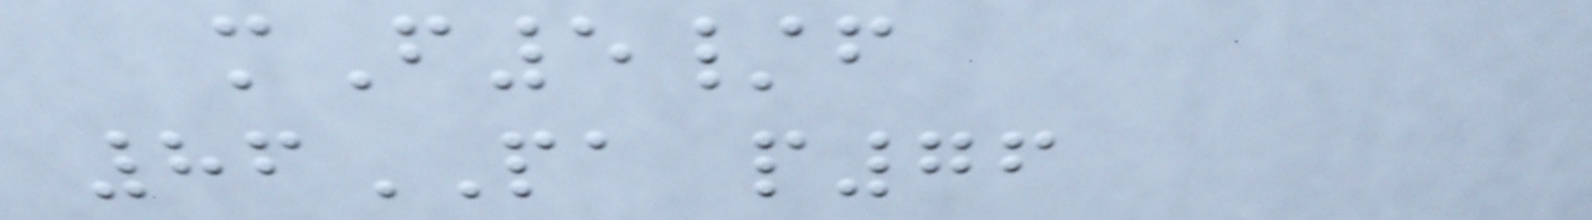mF5/f
86PA p76
